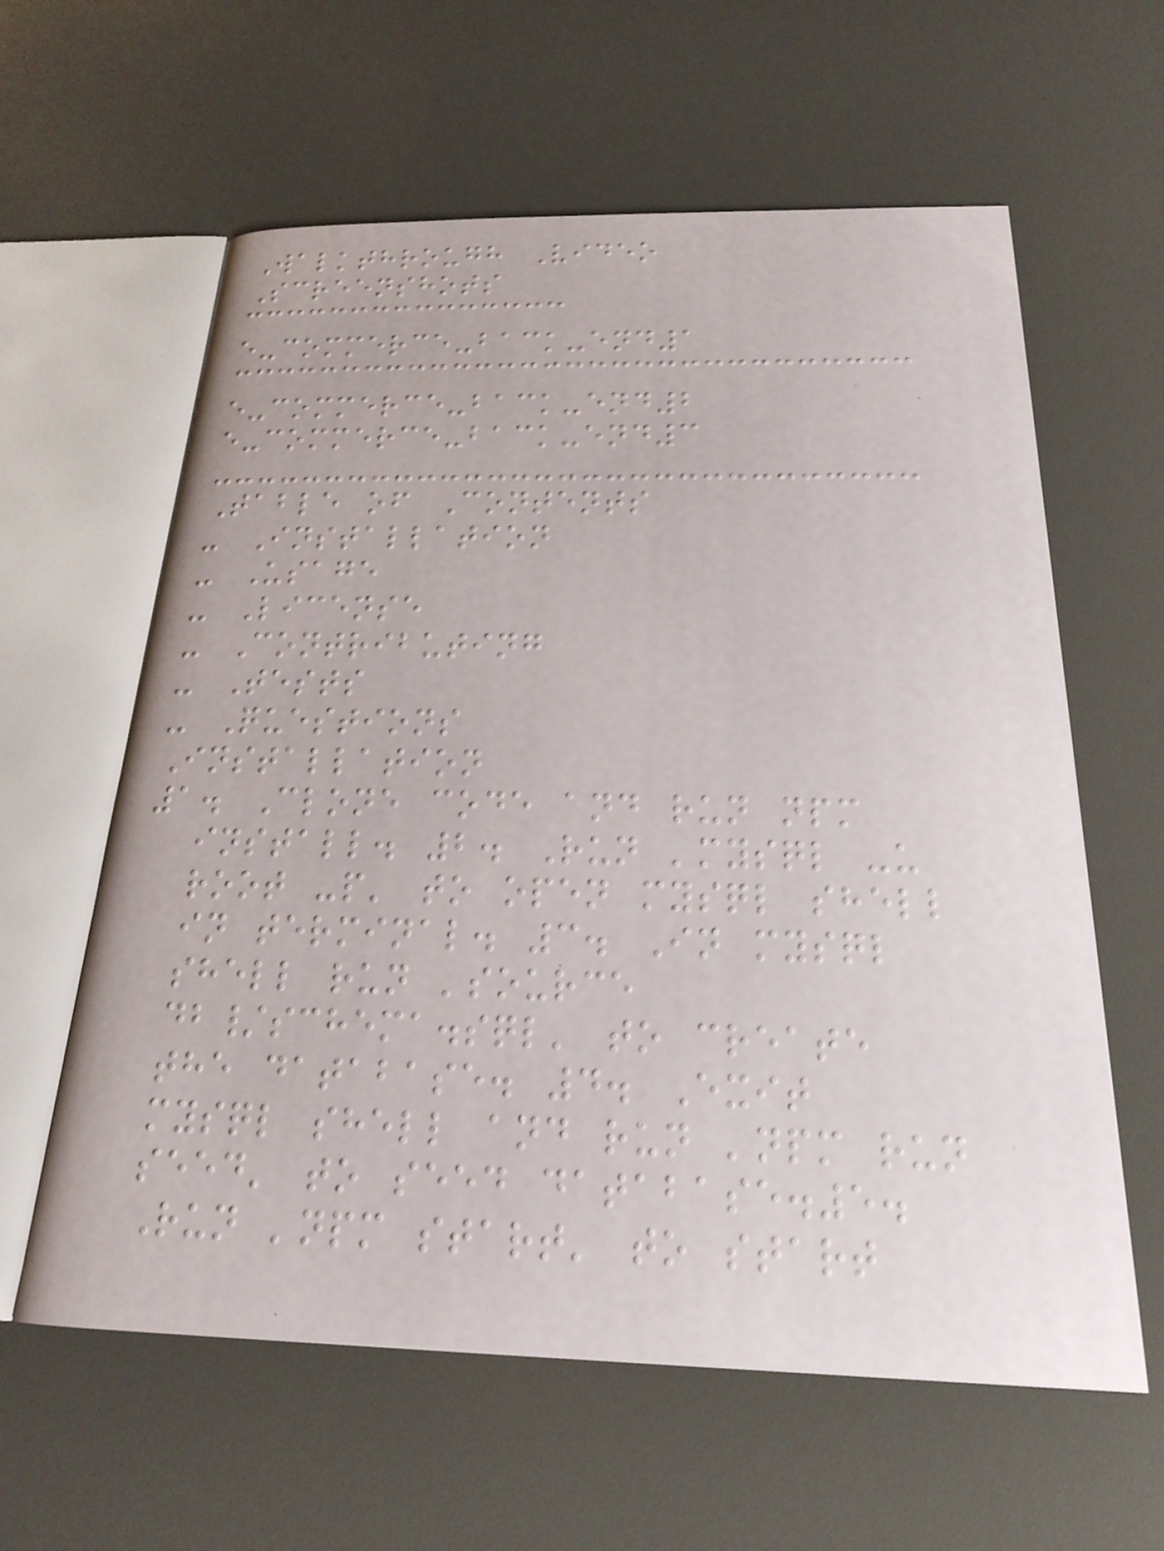Walkthrough Video
Screenshots
e-commerce-back-end1
e-commerce-back-end2
e-commerce-back-end3
Table of Contents
- Installation
- Usage
- License
- Contributing
- Tests
- Questions
Installation
1. Clone code and run npm
install. 2. Run 'mysql -u
root -p' to open mysql shell
in terminal. 3. In mysql
shell run 'source
db/schema.sql' to create
the database. 4. Exit
mysql shell and run 'npm run
seed' to seed database.5.
Run 'npm start' to start
